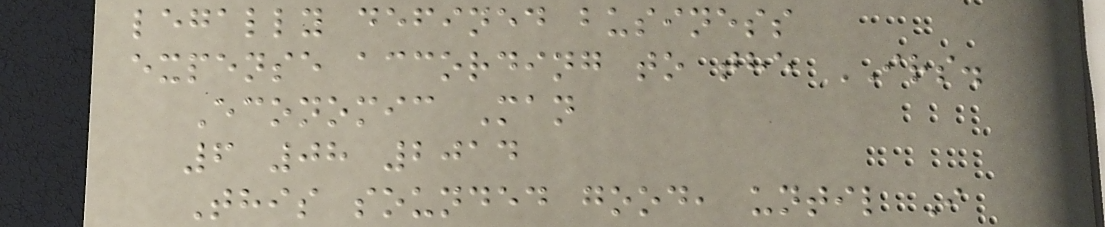legally defined business
expense according to the IRS.
Economic Man
6 08 2014
This sounded good, until I
